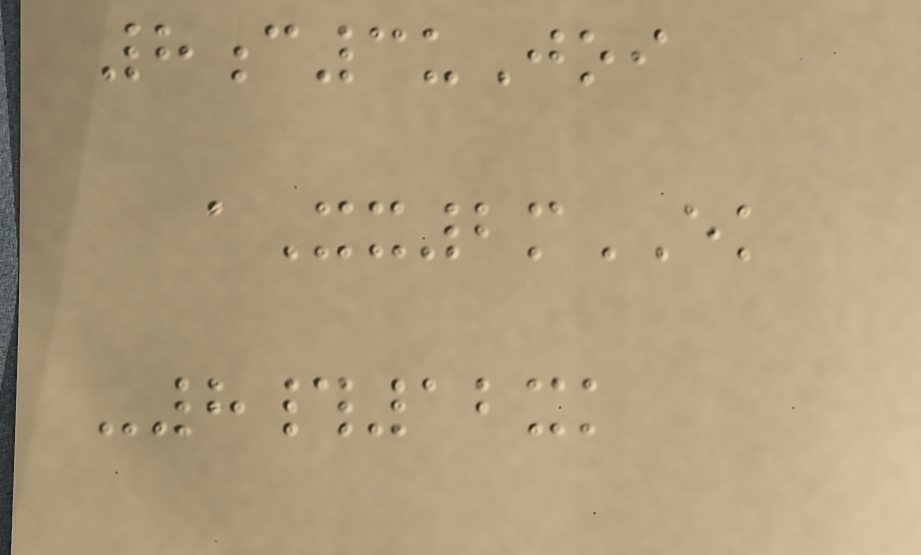8c3uJoi
aXx2mEK
-8#12xk
